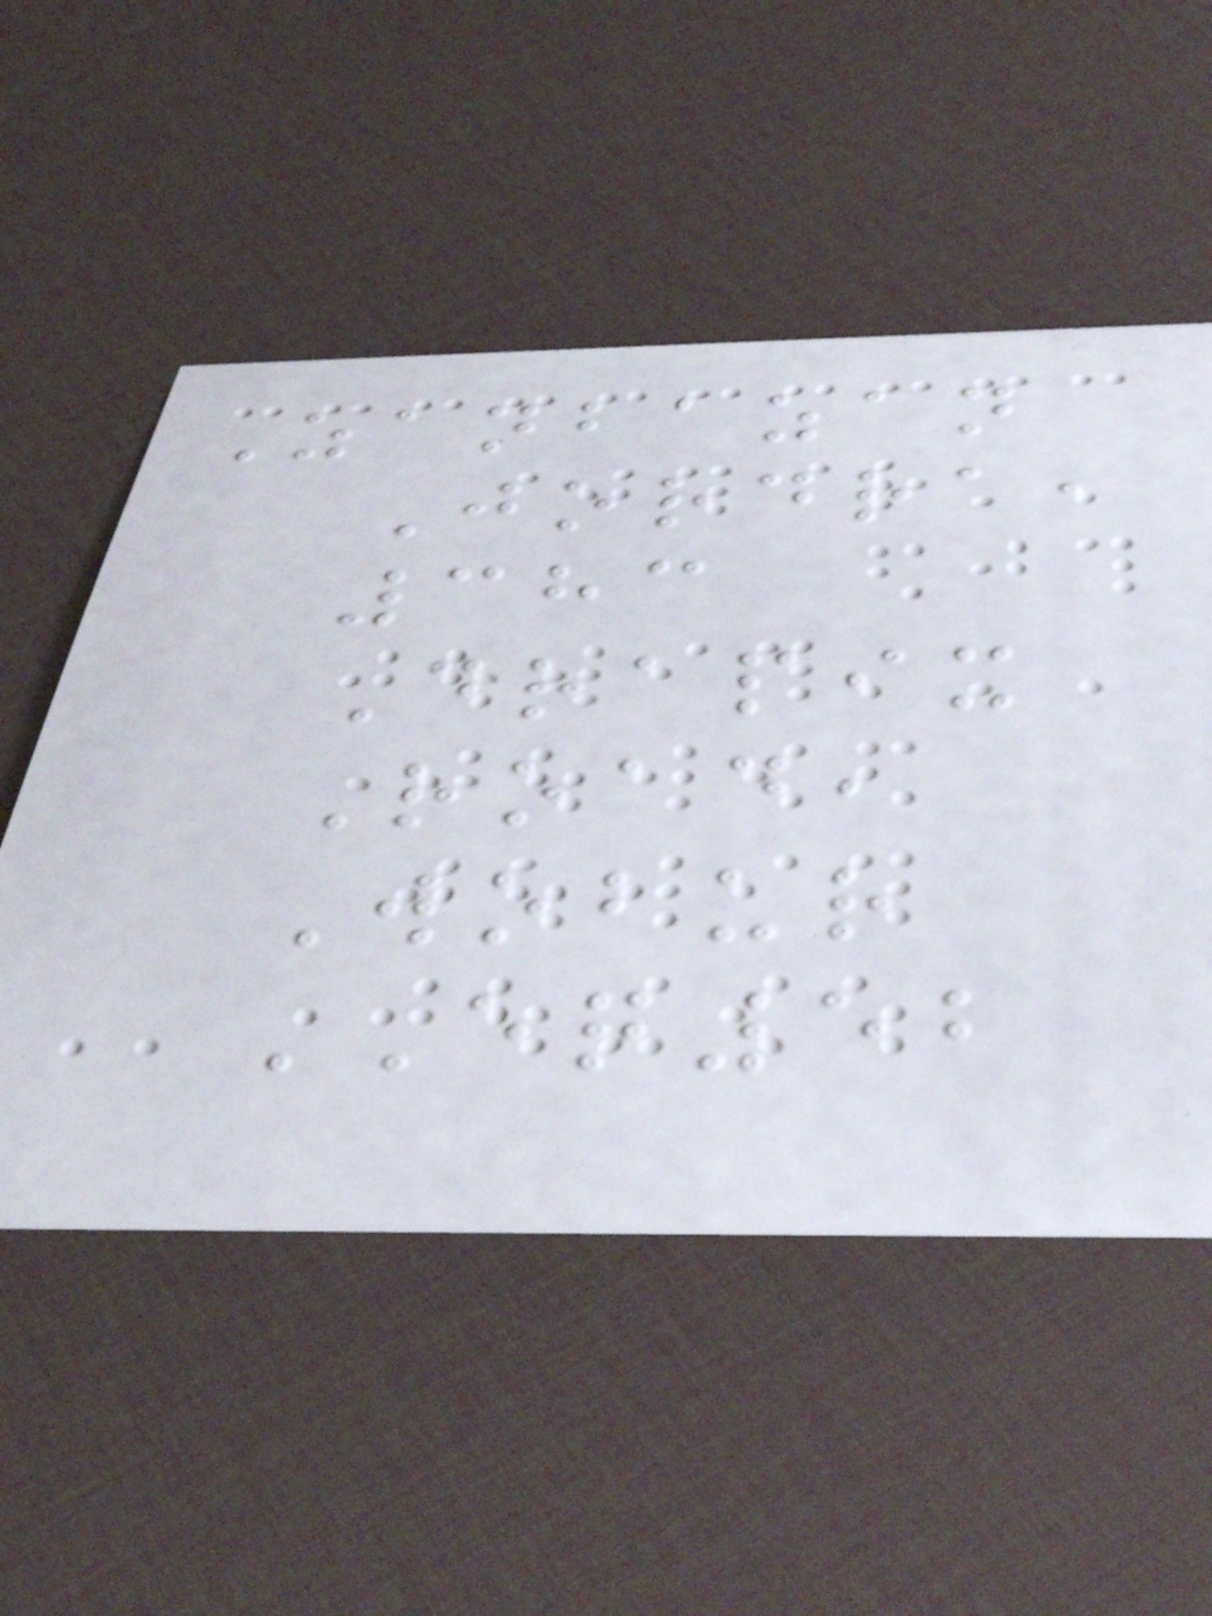Zanbazan
Jordra,
383
Drapix
Road,
Wobur
EQ52
